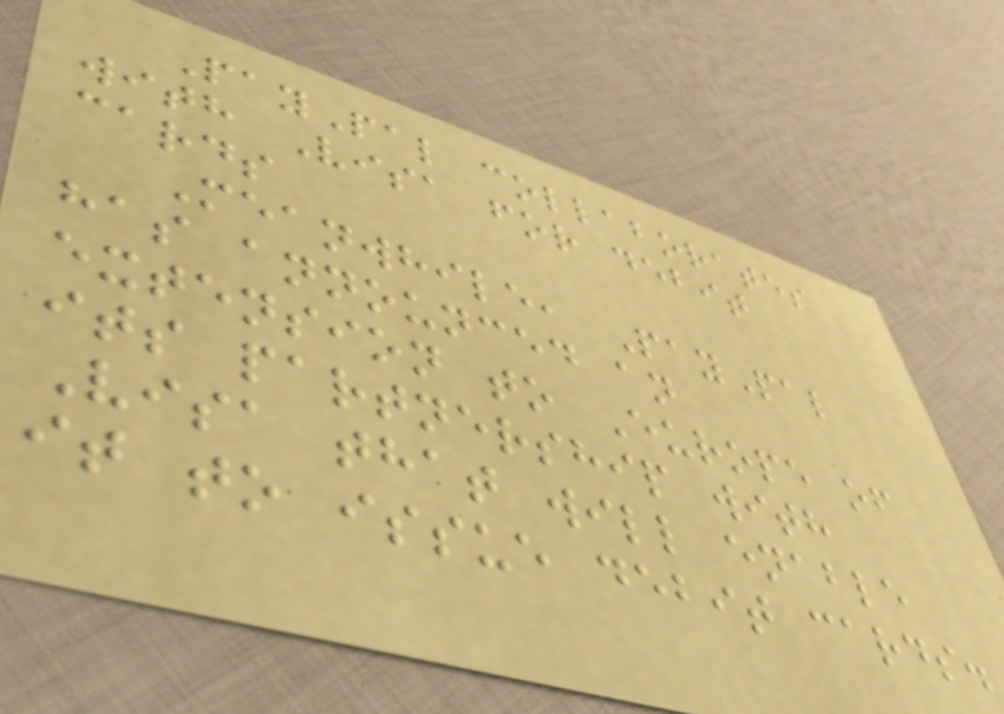PayPal collaborates
with Visa for debit
cards
Meanwhile, PayPal
has announced an
extension to Europe of
its partnership with
Visa that will enable
it to issue debit cards.
